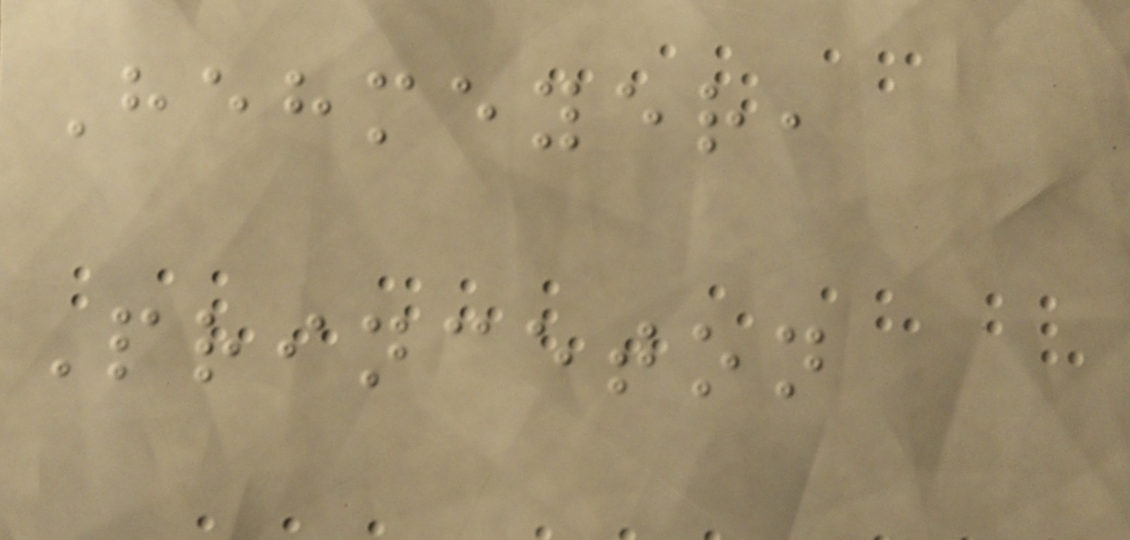Hehmeyer,
Princeton
